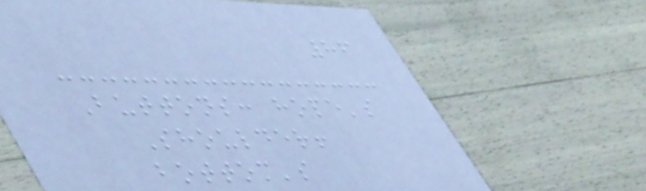86
Buttons: hope's
Shoulder!
bottom's
